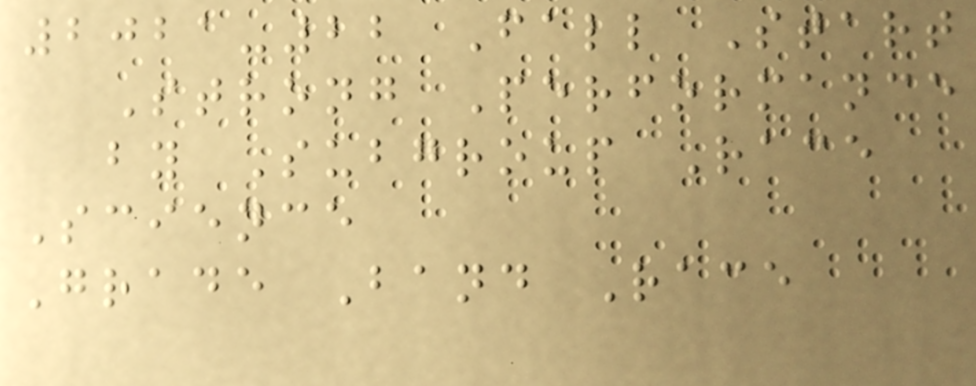2021-22 Fall Start
Strong Performance
by Subgroup Race
Science
Grade Band Race
